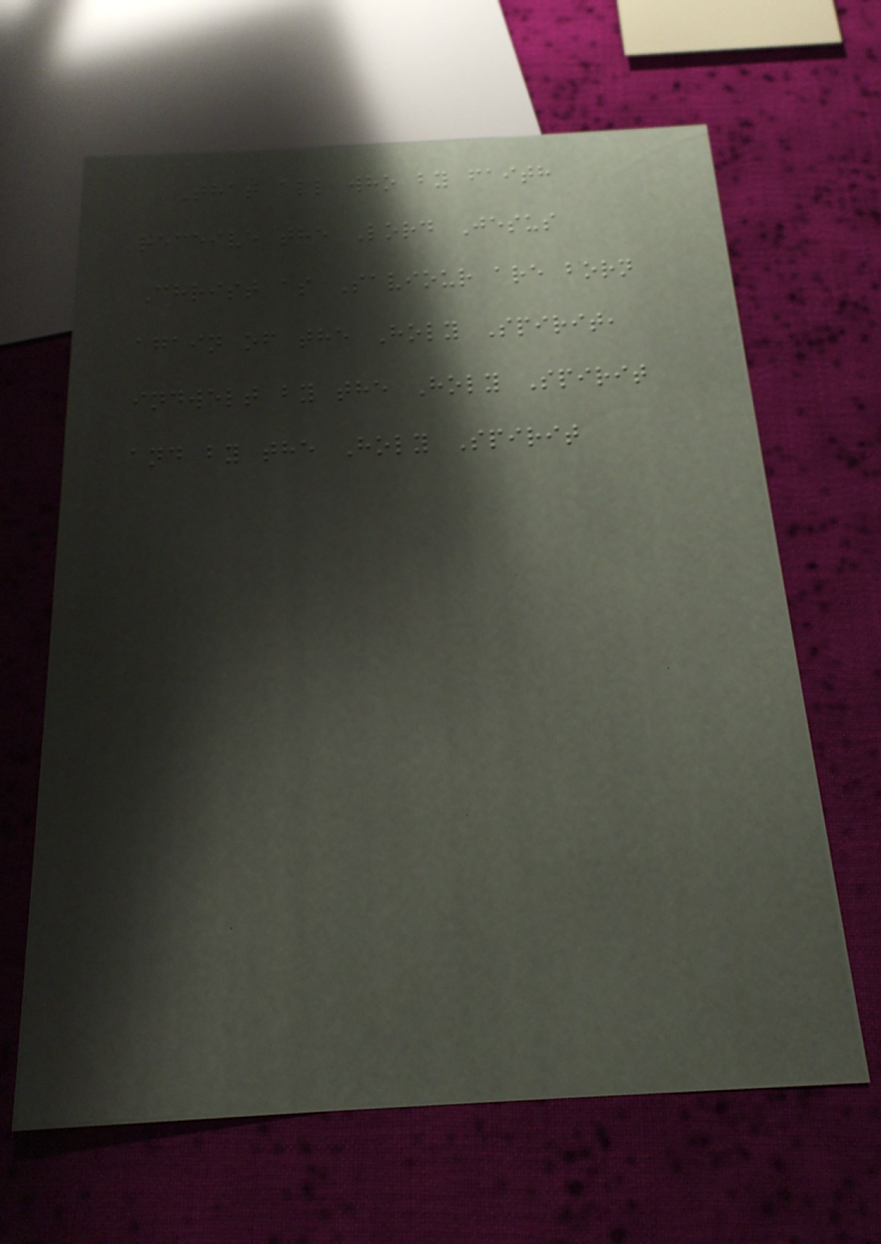That all who by faith
receive the Lord Jesus
Christ as Saviour are born
again of the Holy Spirit,
indwelt by the Holy Spirit
and by the Holy Spirit
